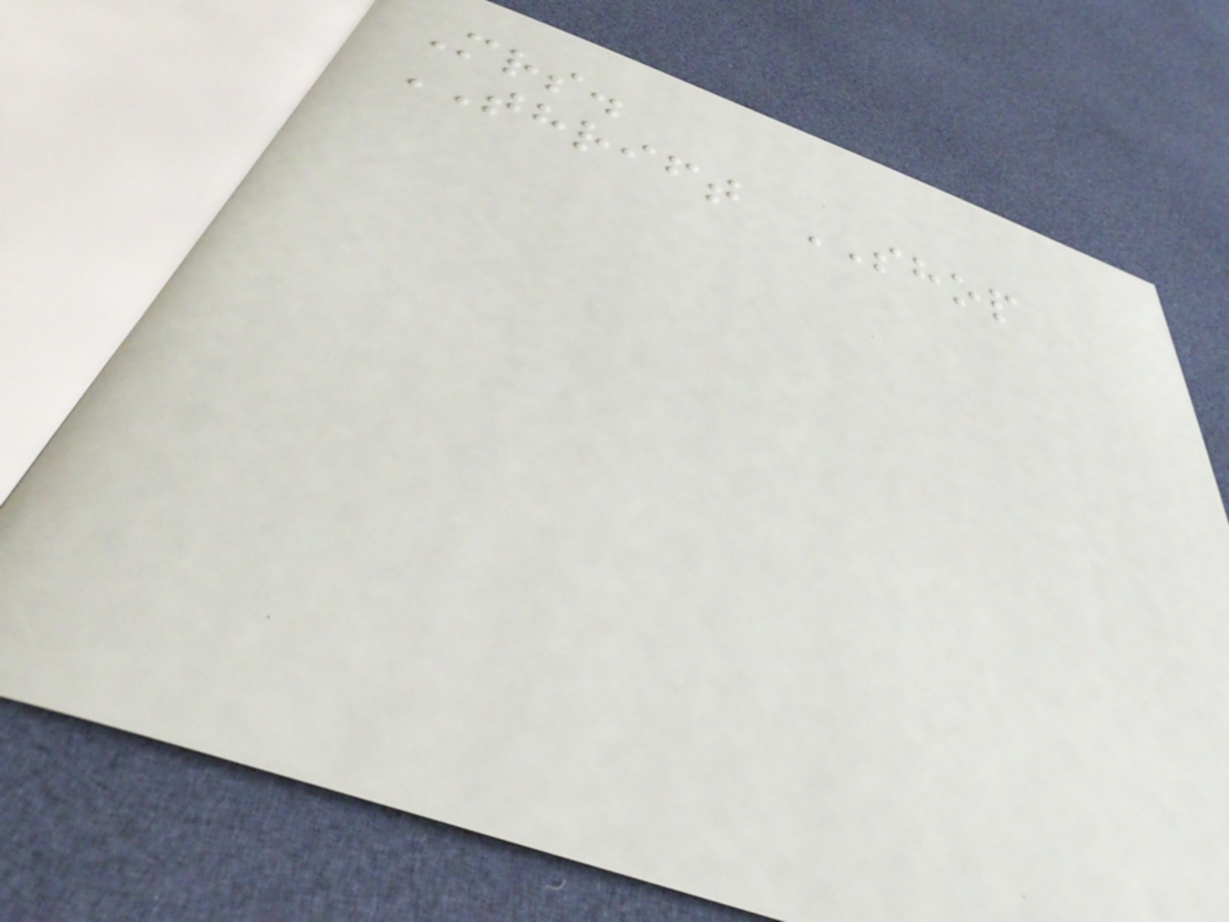Mrs.
THRIFT SHOP
